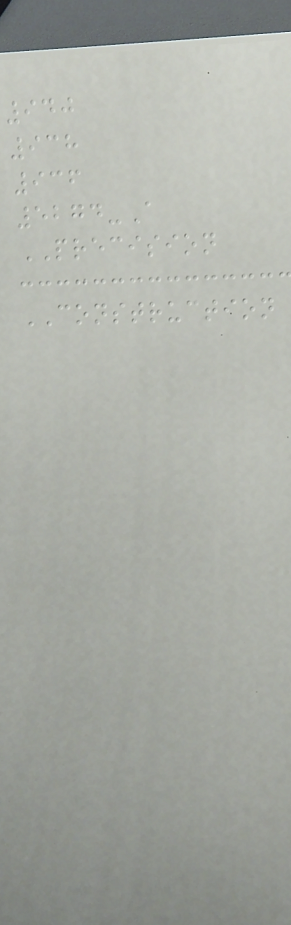940
938
936
5274-A
PRECISION
CONSTRUCTION
